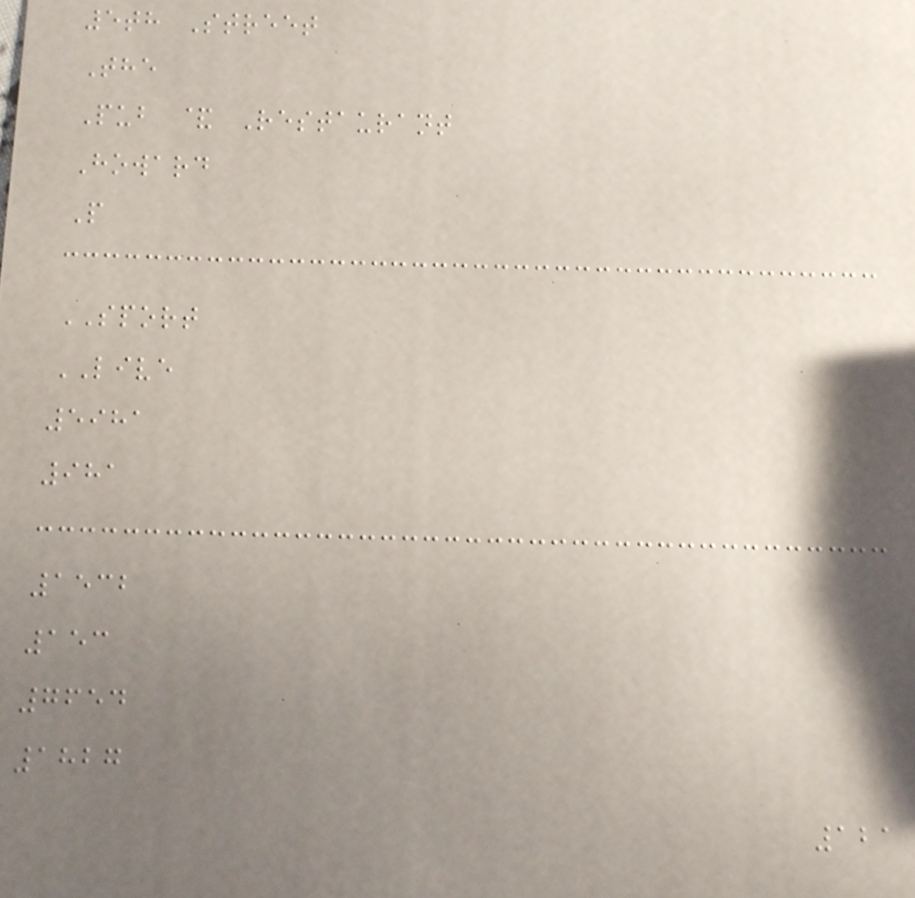5th Street
The
Pub & Restaurant
Howard
P
SPORT
LIVE
5981
981
1532
153
7654
1827
121
